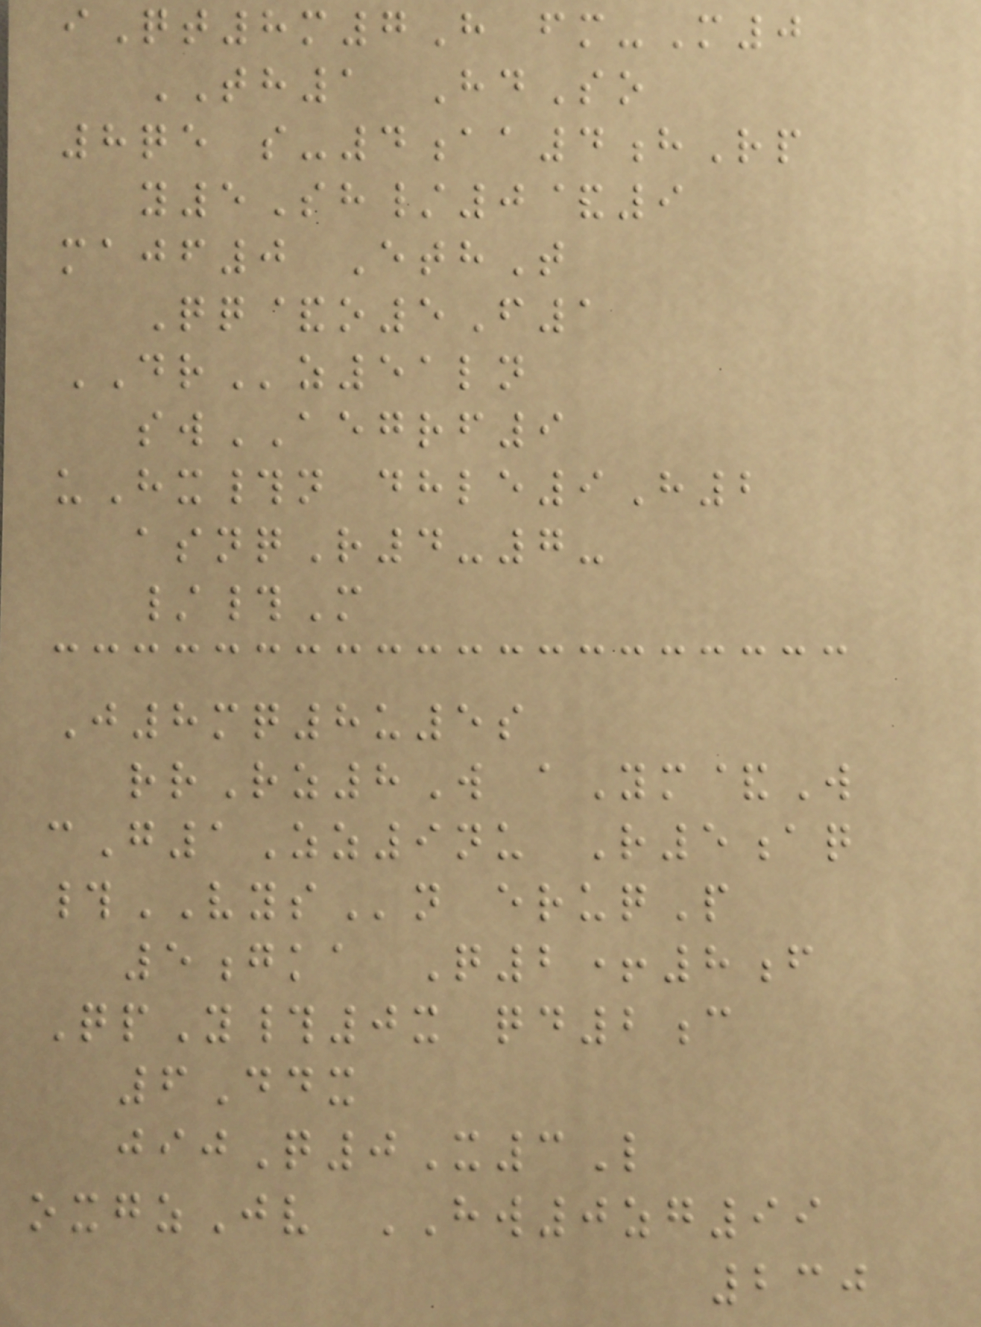iQt8m7H fm-M0
TH1 HdSo
8qe s-4aa4hRp
y5Sh/0&9
majf0 EthT
Qq&o5F1
DRz51ln
swAEGRF9
uHx#n dhle9H2
asnqR4-7-
/#M
J8mq8u5s
rrRz8W aYm&W
cG1Zz9nu R5aq
#VYSn eruqP
5gka Q2+8f
QpY#0x qd2c
6Ddx
jijQ0X3L
oxgzJv HW0zg99
230
